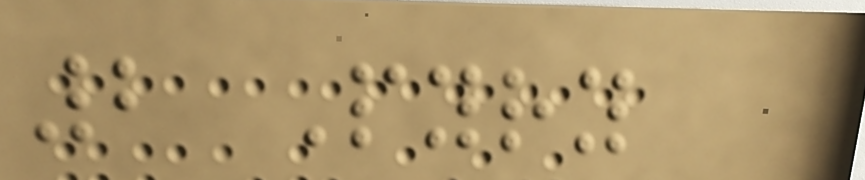2 Pyry
